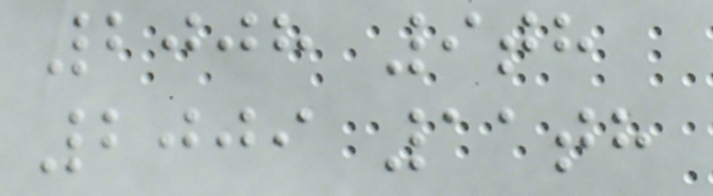2008 9th
2009 11th
